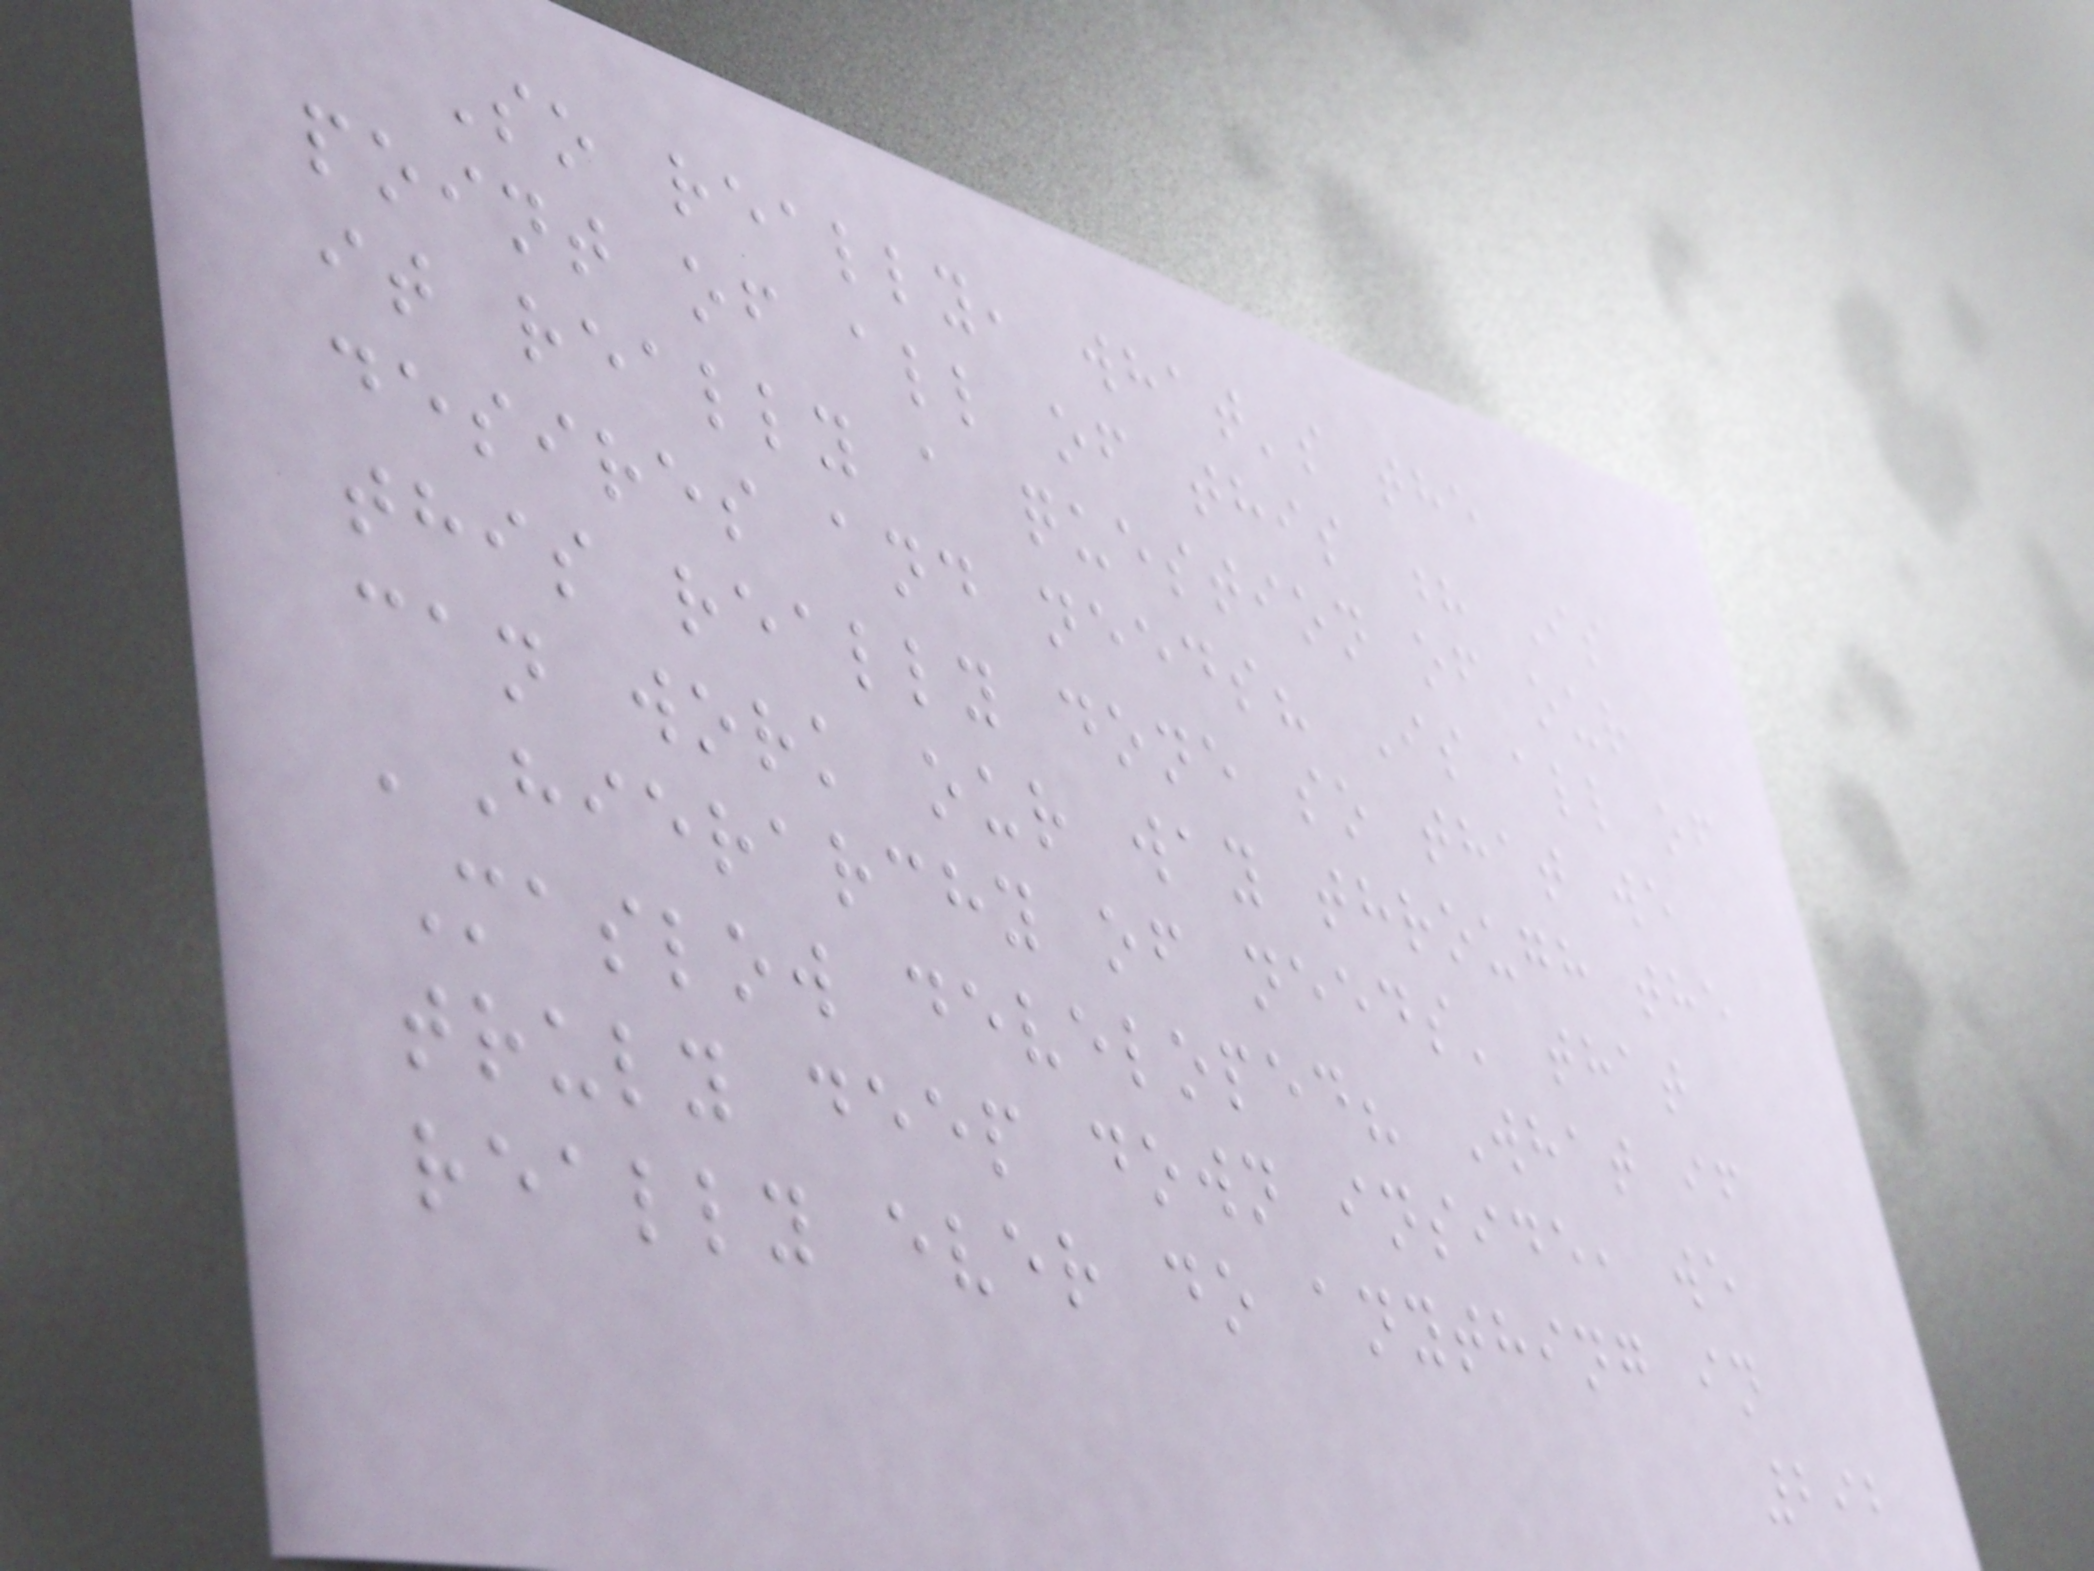So really, what's the
point of all of this ? Is
it really a question of our
desires and needs? Is all of
this really done so that we
can work our way through the
'Hierarchy of needs' that
Maslow developed? What if
truly deep down inside, we
really ever do anything in
292
